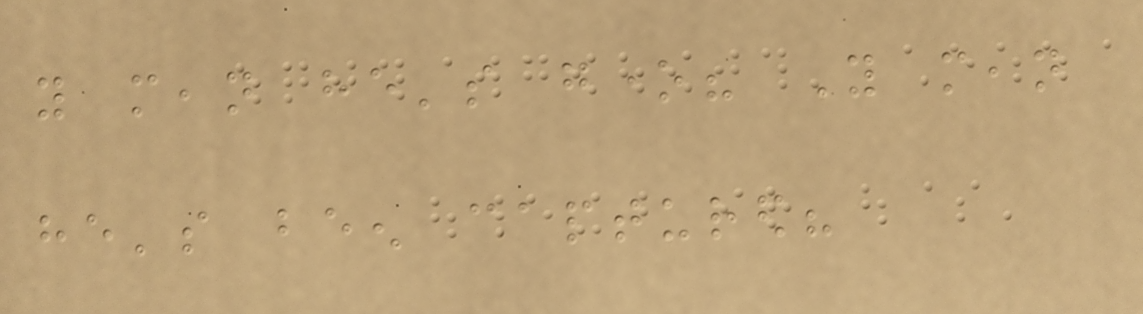you mean he's gone? You mean
he's been captured?
